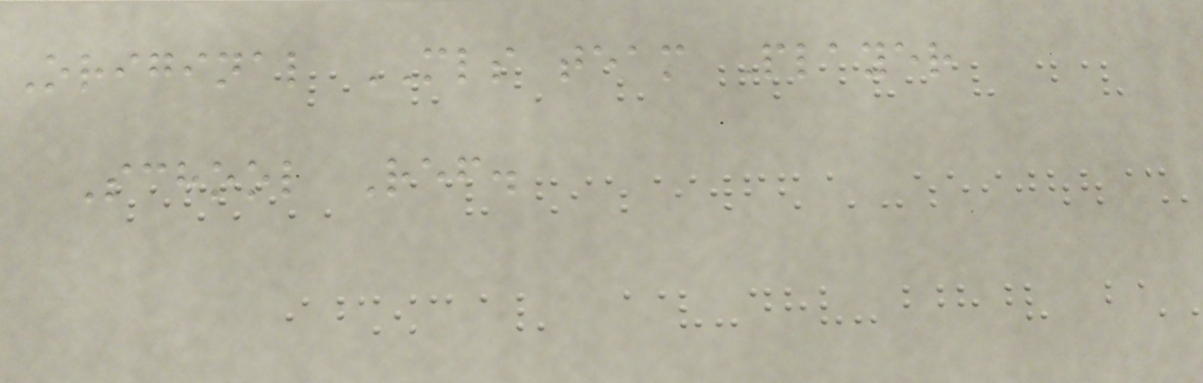Original MLS team Player
School Ref.
